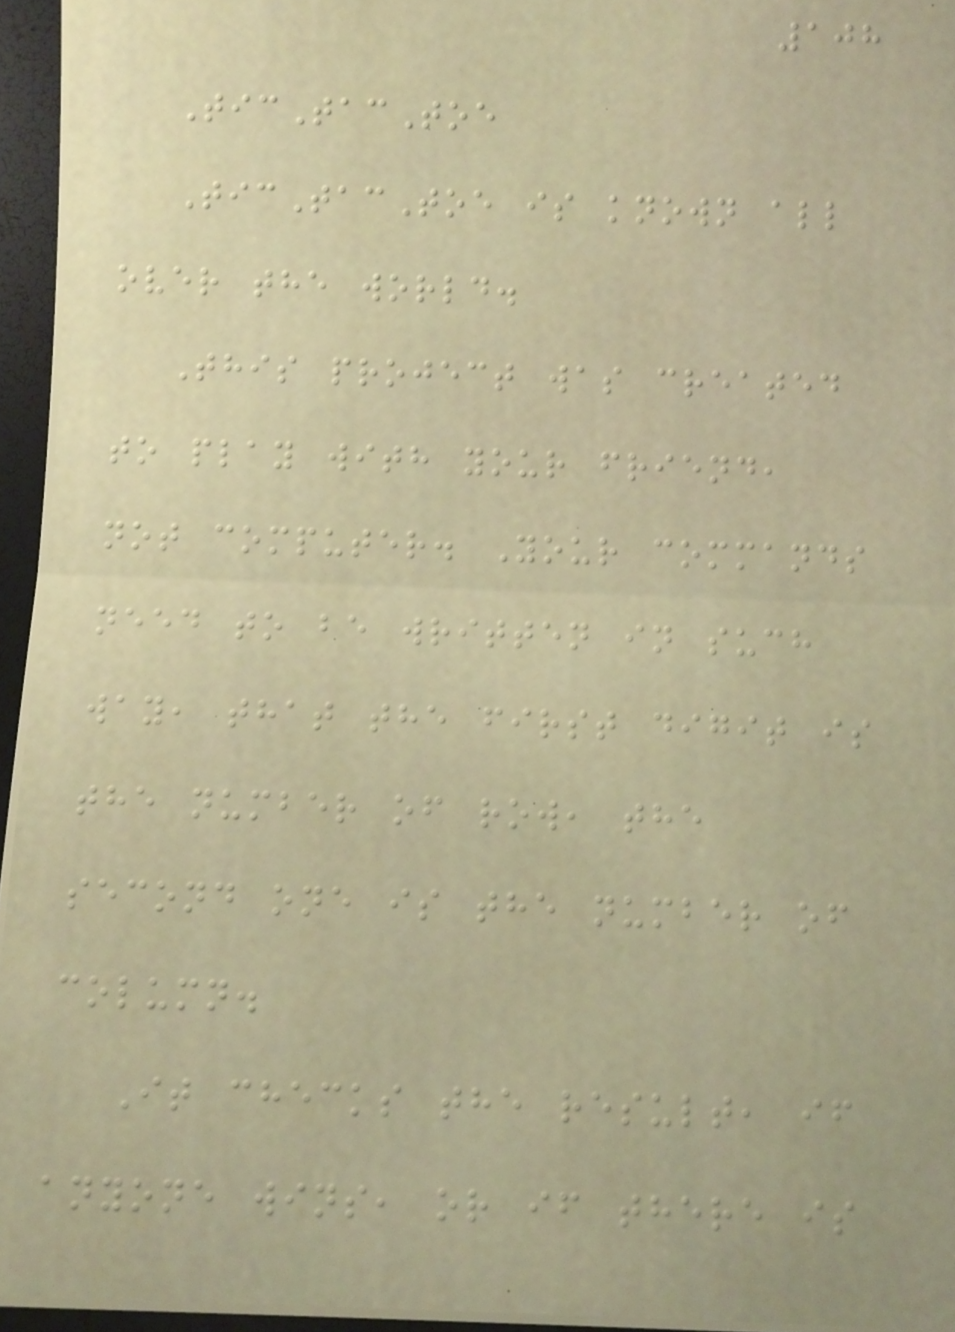108
TicTacToe
TicTacToe is known all
over the world.
This project was created
to play with your friend,
not computer. Your commands
need to be written in such
way, that the first digit is
the number of row, the
second one is the number of
column.
It checks the result, if
anyone wins, or if there is
